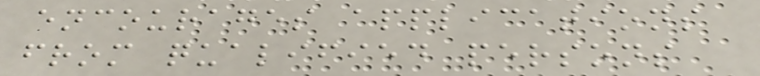encourages applications
from qualified persons
